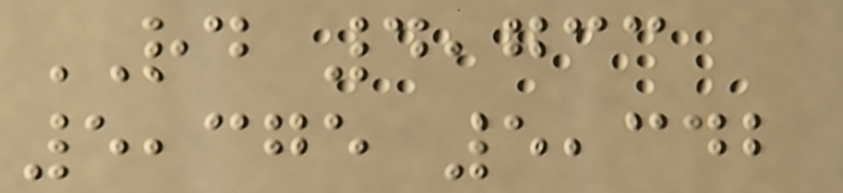RD 4,733
5,375 5,342
